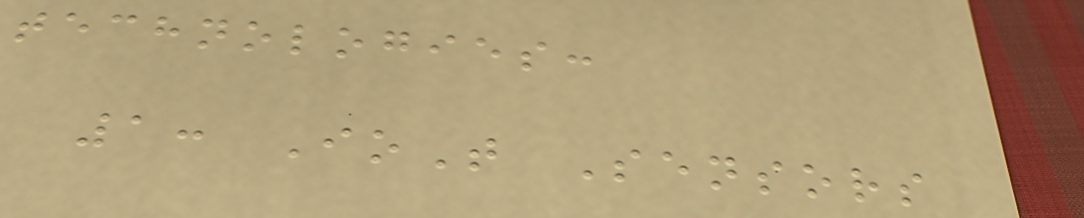technologies:
1: IoT Sensors
